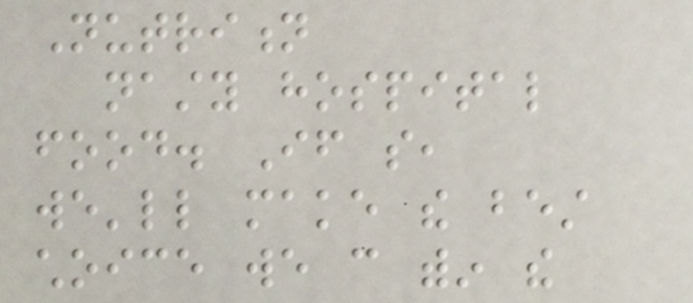Nutrition
nasty hospital
food. If so,
we'll make the best
choice we can within the
